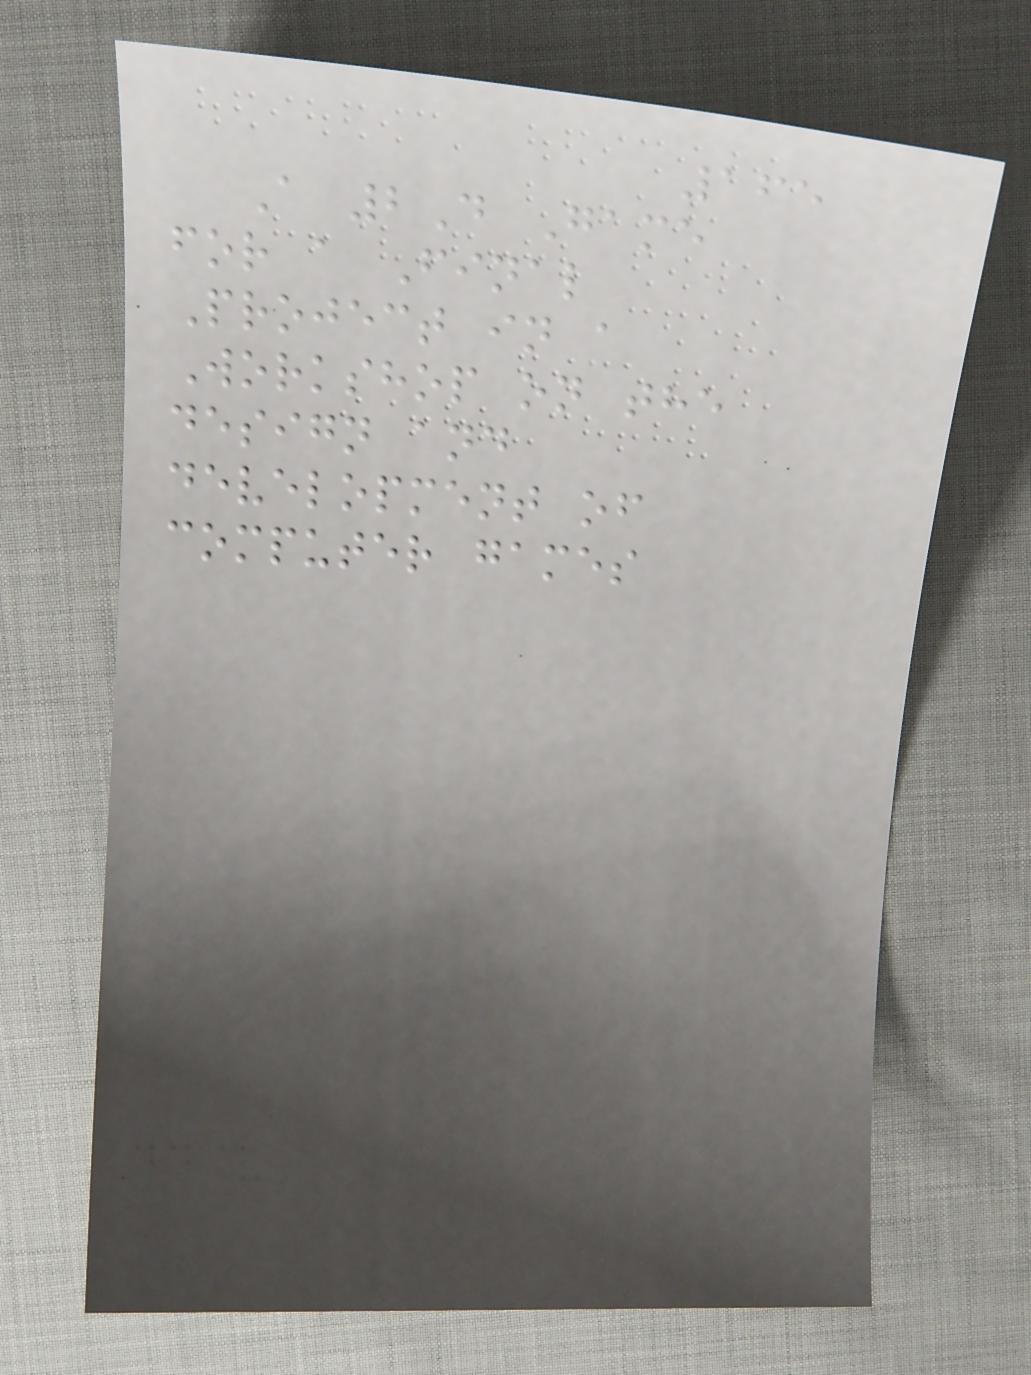165
A 2D Game
for a Final
Project in a
Workshop on the
design and
development of
computer games
